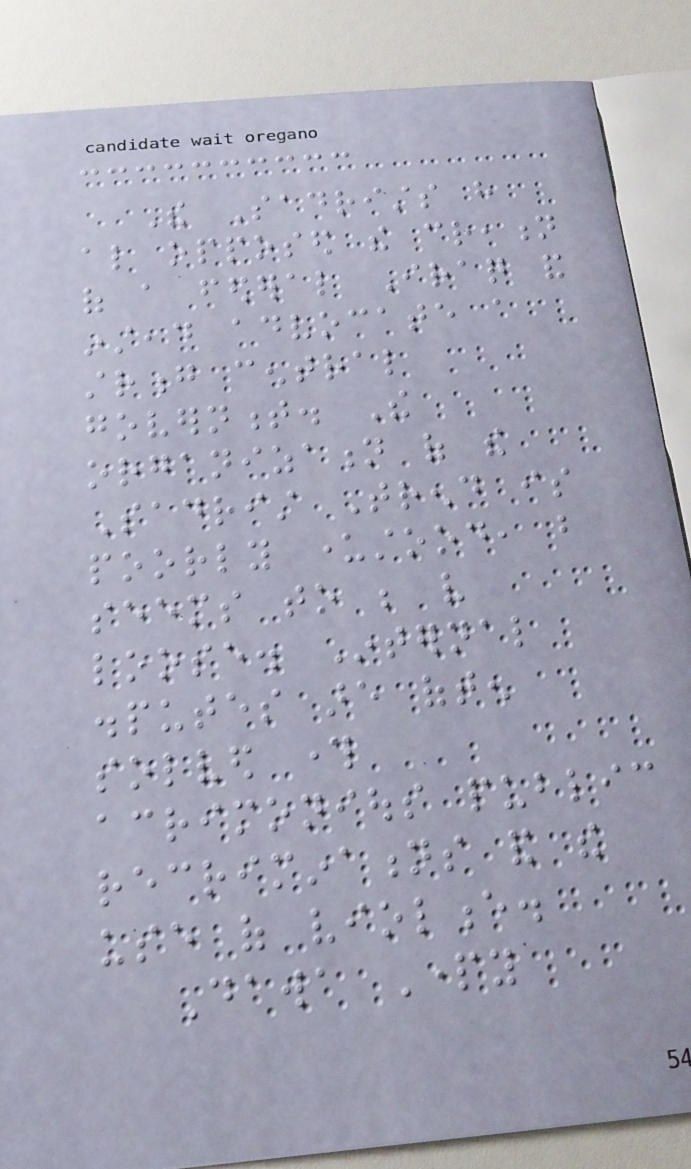The Sadrists have
also opposed the creation
of a federal Iraq and
instead advocate a
strong central
government. The
organization of the
Sadrist Trend is
poorly understood, but
seems to be very
loose. Internal
disputes are often
solved through
acrimonious public
recriminations and the
use of violence.
Dawa Party
